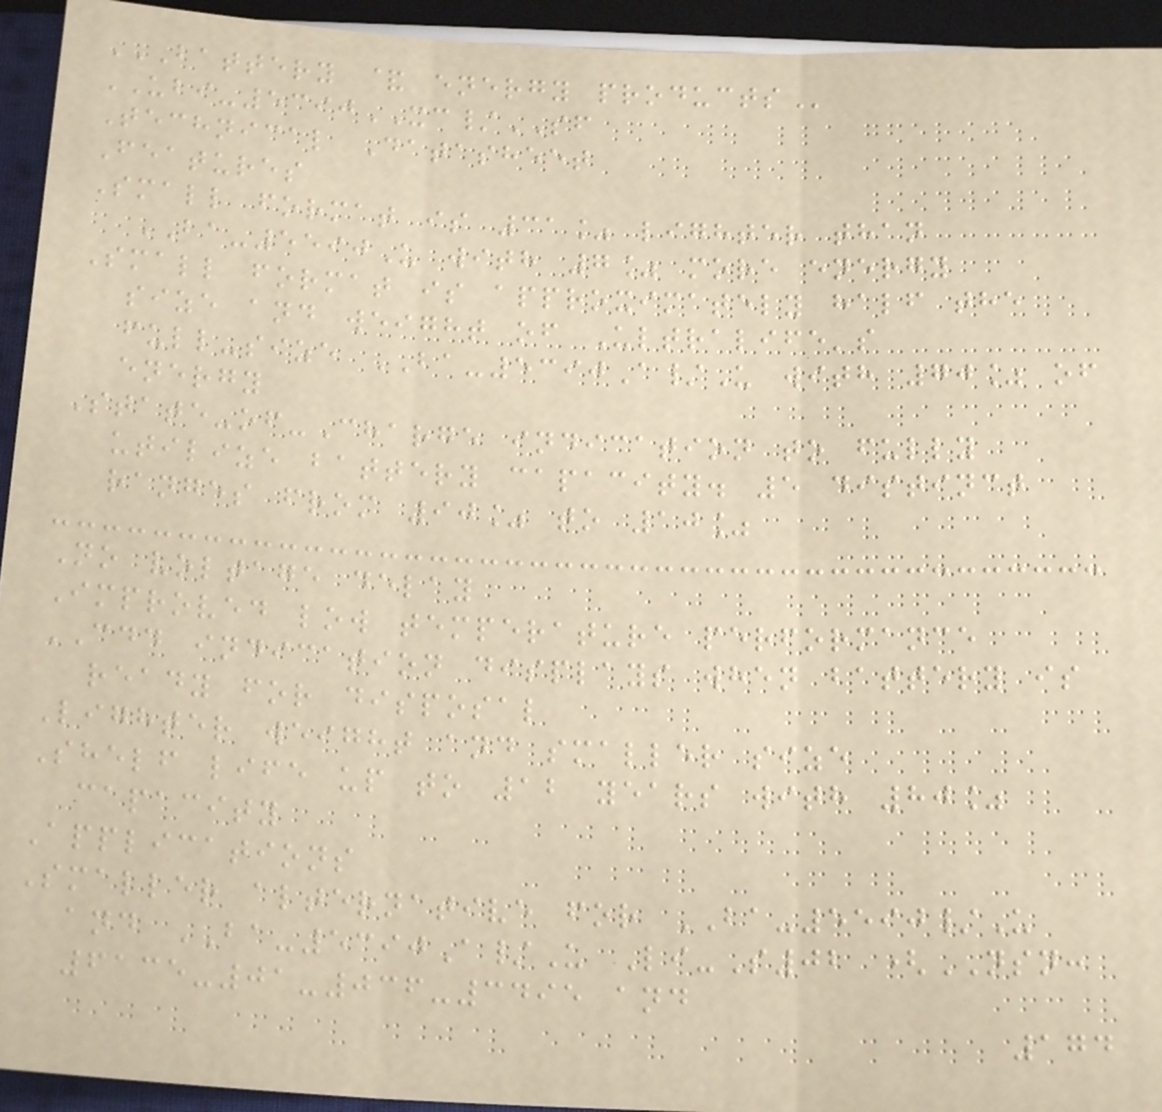BATTERY & ENERGY PRODUCTS
UBI-5390XC/SF
Technical Datasheet
Features
Small format is 31% lighter than
BA-5590U with 7% more energy
Small format is approximately half the
size and weight of Ultralife's
full-size BA-5390A/U with 70% of
energy
State-of-Charge indication to fully
utilize battery capacity. 5 distinct
ranges from 90% to 10%
No voltage delay
Improved low temperature performance
CDD indication displays when battery is
ready for disposal
Lighter weight and smaller size
Shelf life up to 12 years with 80%
capacity
Applications
Smaller alternative for BA-5590/U
and BA-5390A/U Li-S02 (NSN:
6135-01-036-3495 and
174
